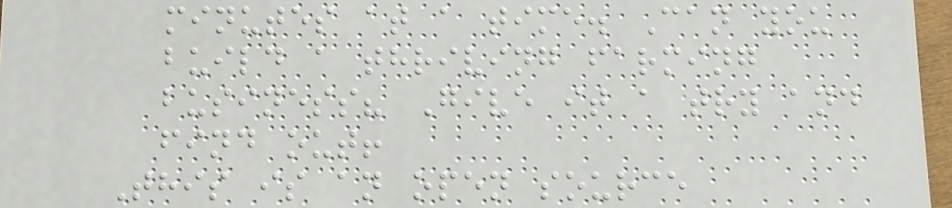minutes at a time. Can you
build a thriving farming
business? Give it a try and
find out!
This is an open source
